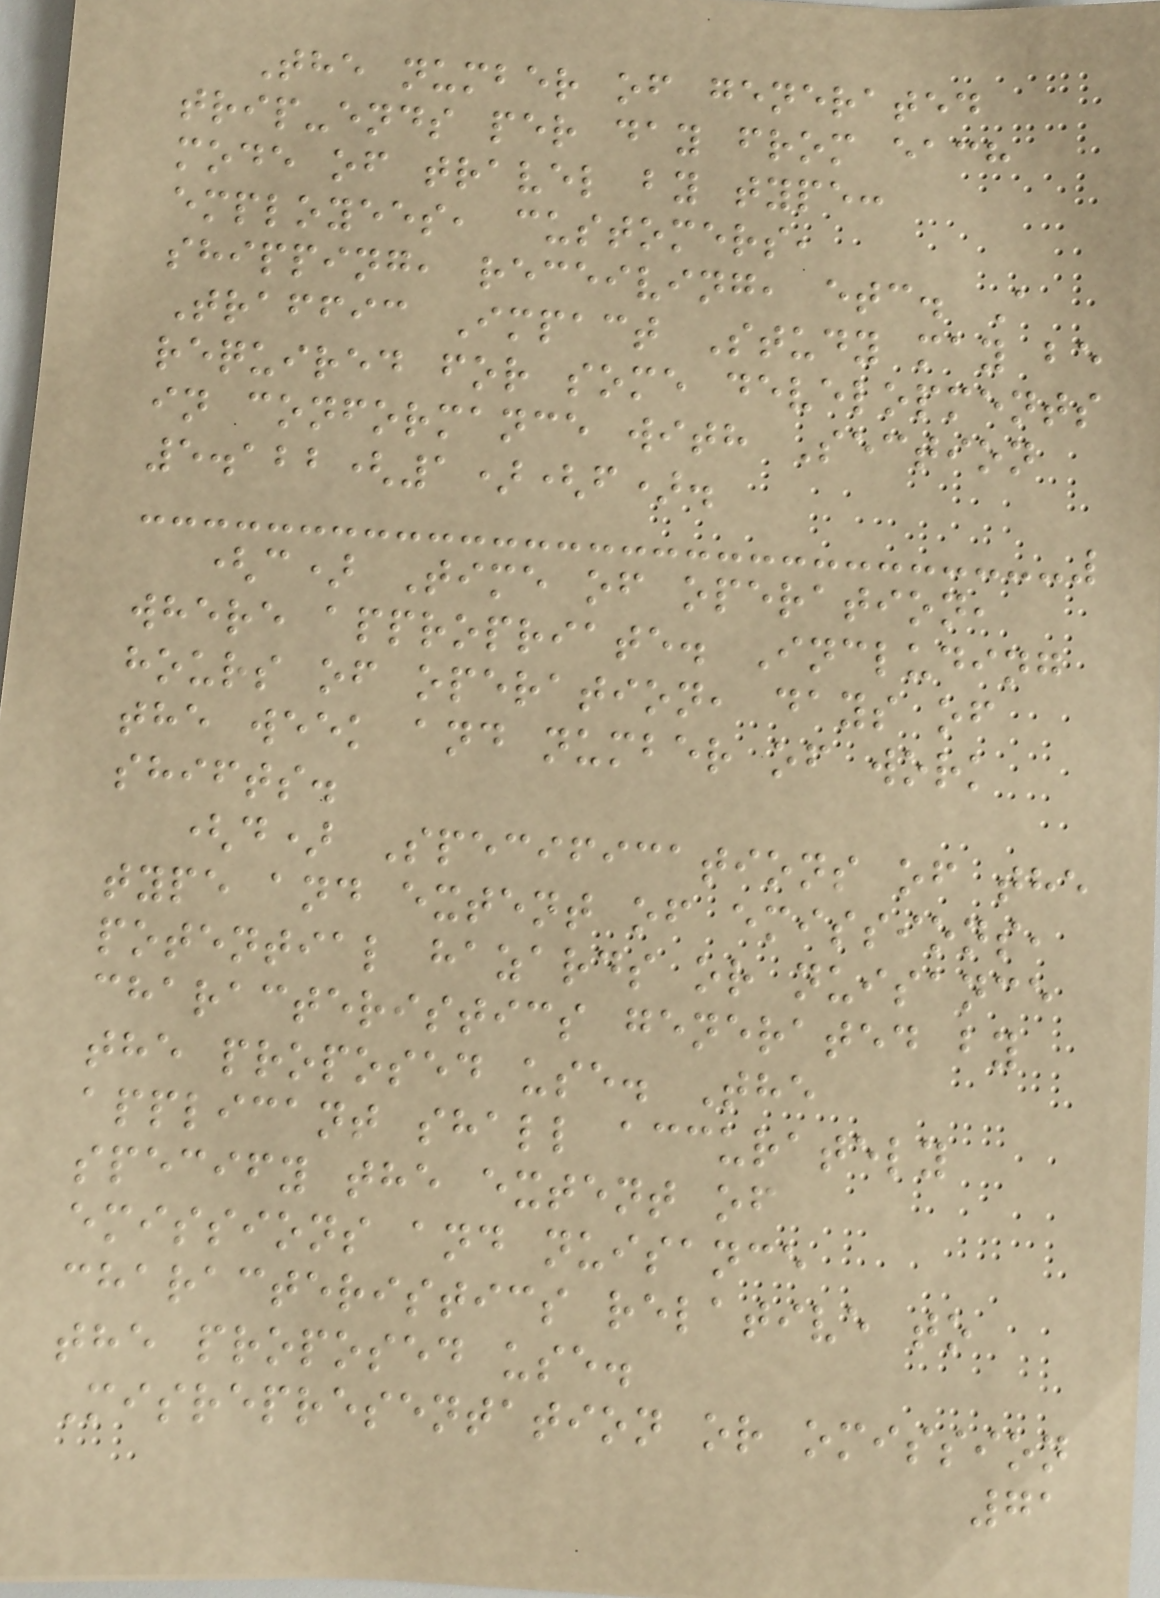The number of generated
trip-ends per day from each
mode of travel by type:
employees, customers,
shipping, receiving, etc. A
Traffic Impact Study may be
required for some developments
in conformance with Section
5.122(1)(f).
(c) Time of operation,
where appropriate. Including
hours of operation, days of
the week and number of work
shifts.
(d) Specifications of the
type and extent of emissions,
potential hazards or nuisance
characteristics generated by
the proposed use. The
applicant shall accurately
specify the extent of
emissions and nuisance
characteristics relative to
the proposed use.
Misrepresentation or omission
71
